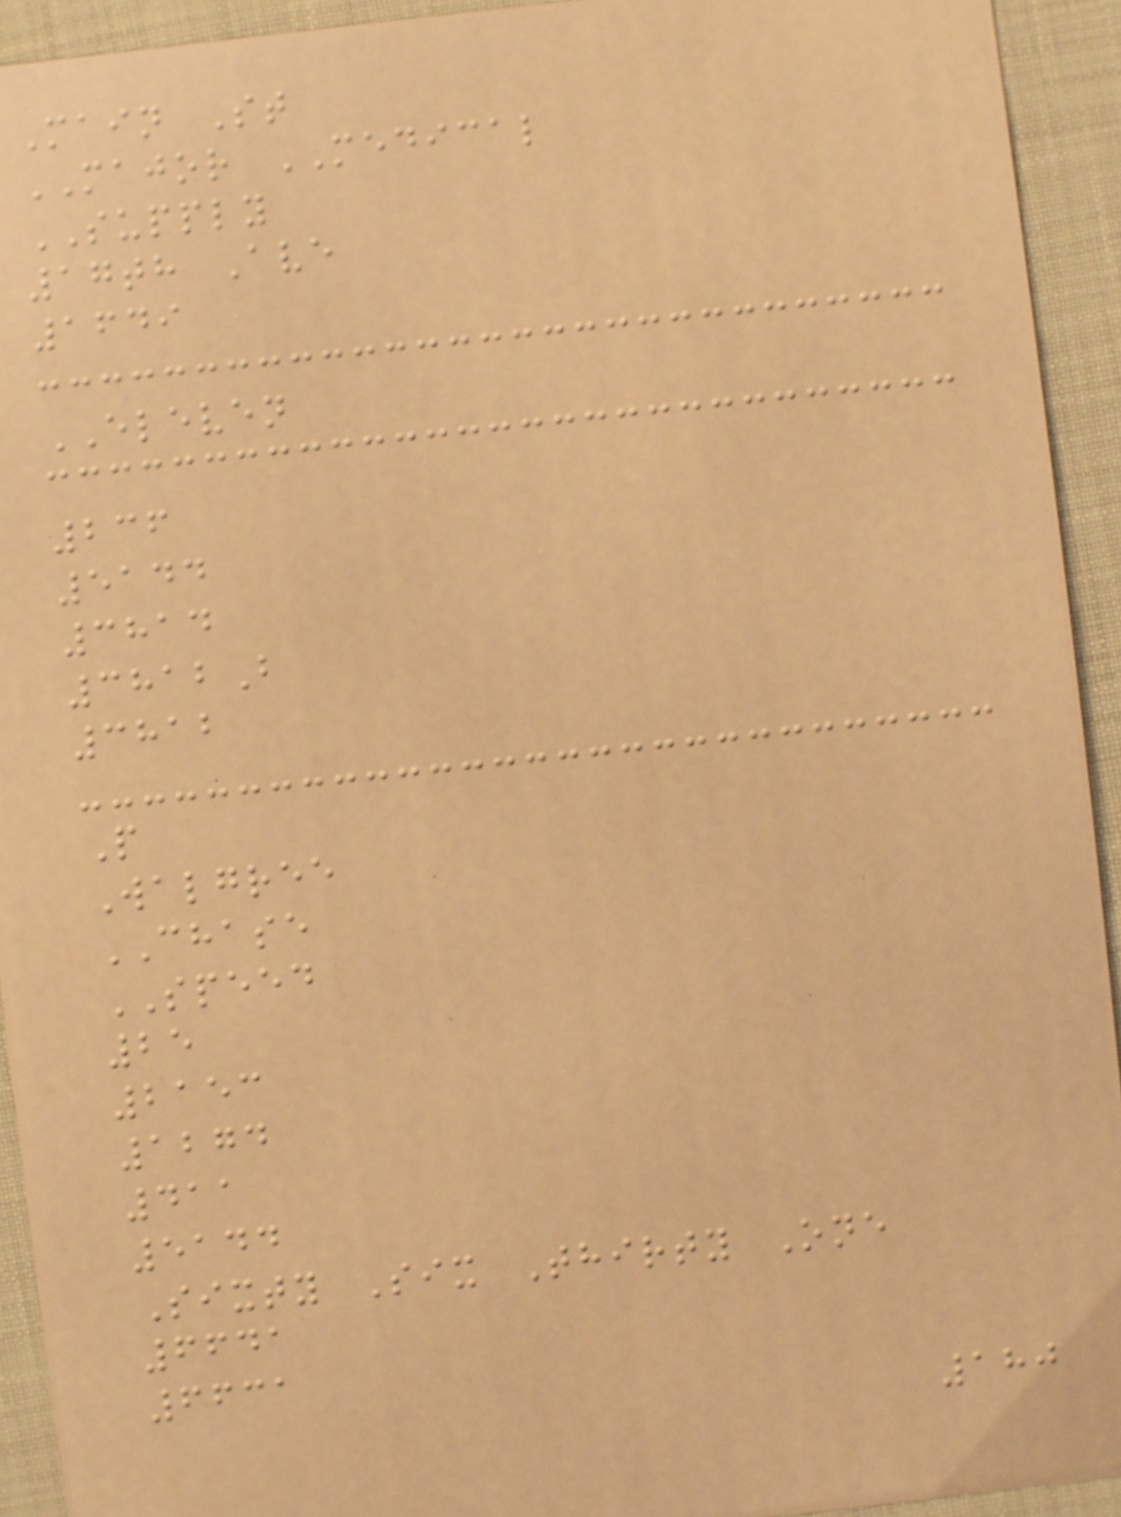Main St
MAJOR MEDICAL
SUPPLY
17th Ave
1649
ELEVEN
236
5144
3814
3812B
3812
P
Walgree
CHASE
SPEED
25
2153
1274
411
5144
Sixty Six Thirty One
6641
6631
180
